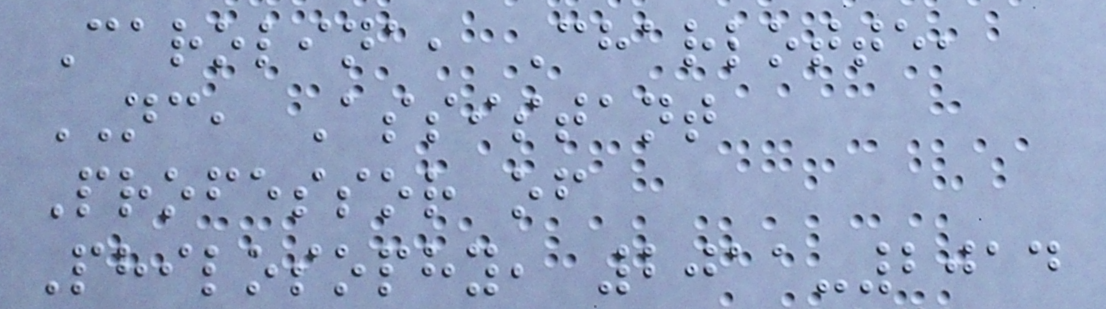Carolina, Charlotte,
NC, Assistant
Professor of
Philosophy, 2011-2014
